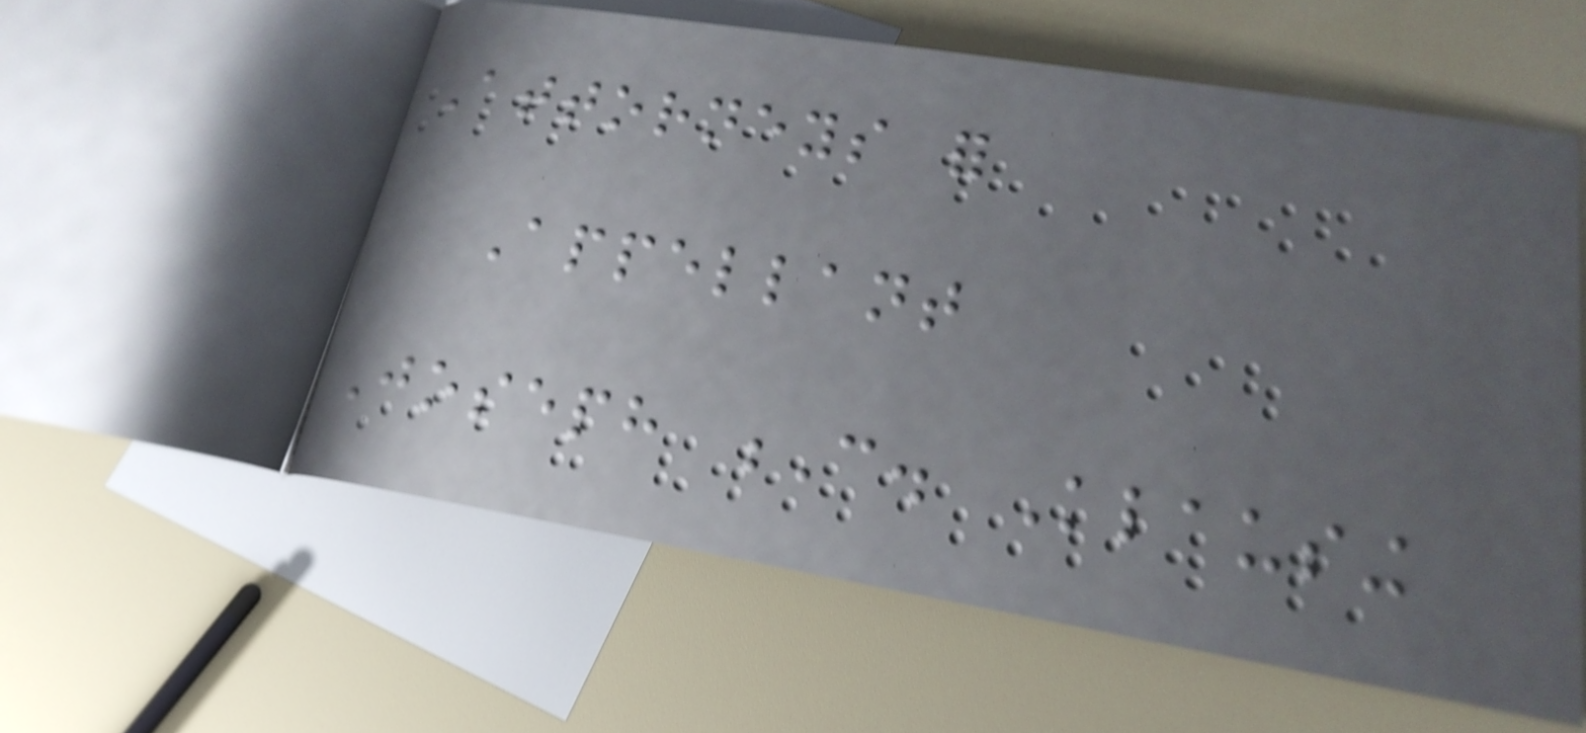Attorneys for
Appellant
Joseph C. Klausing
